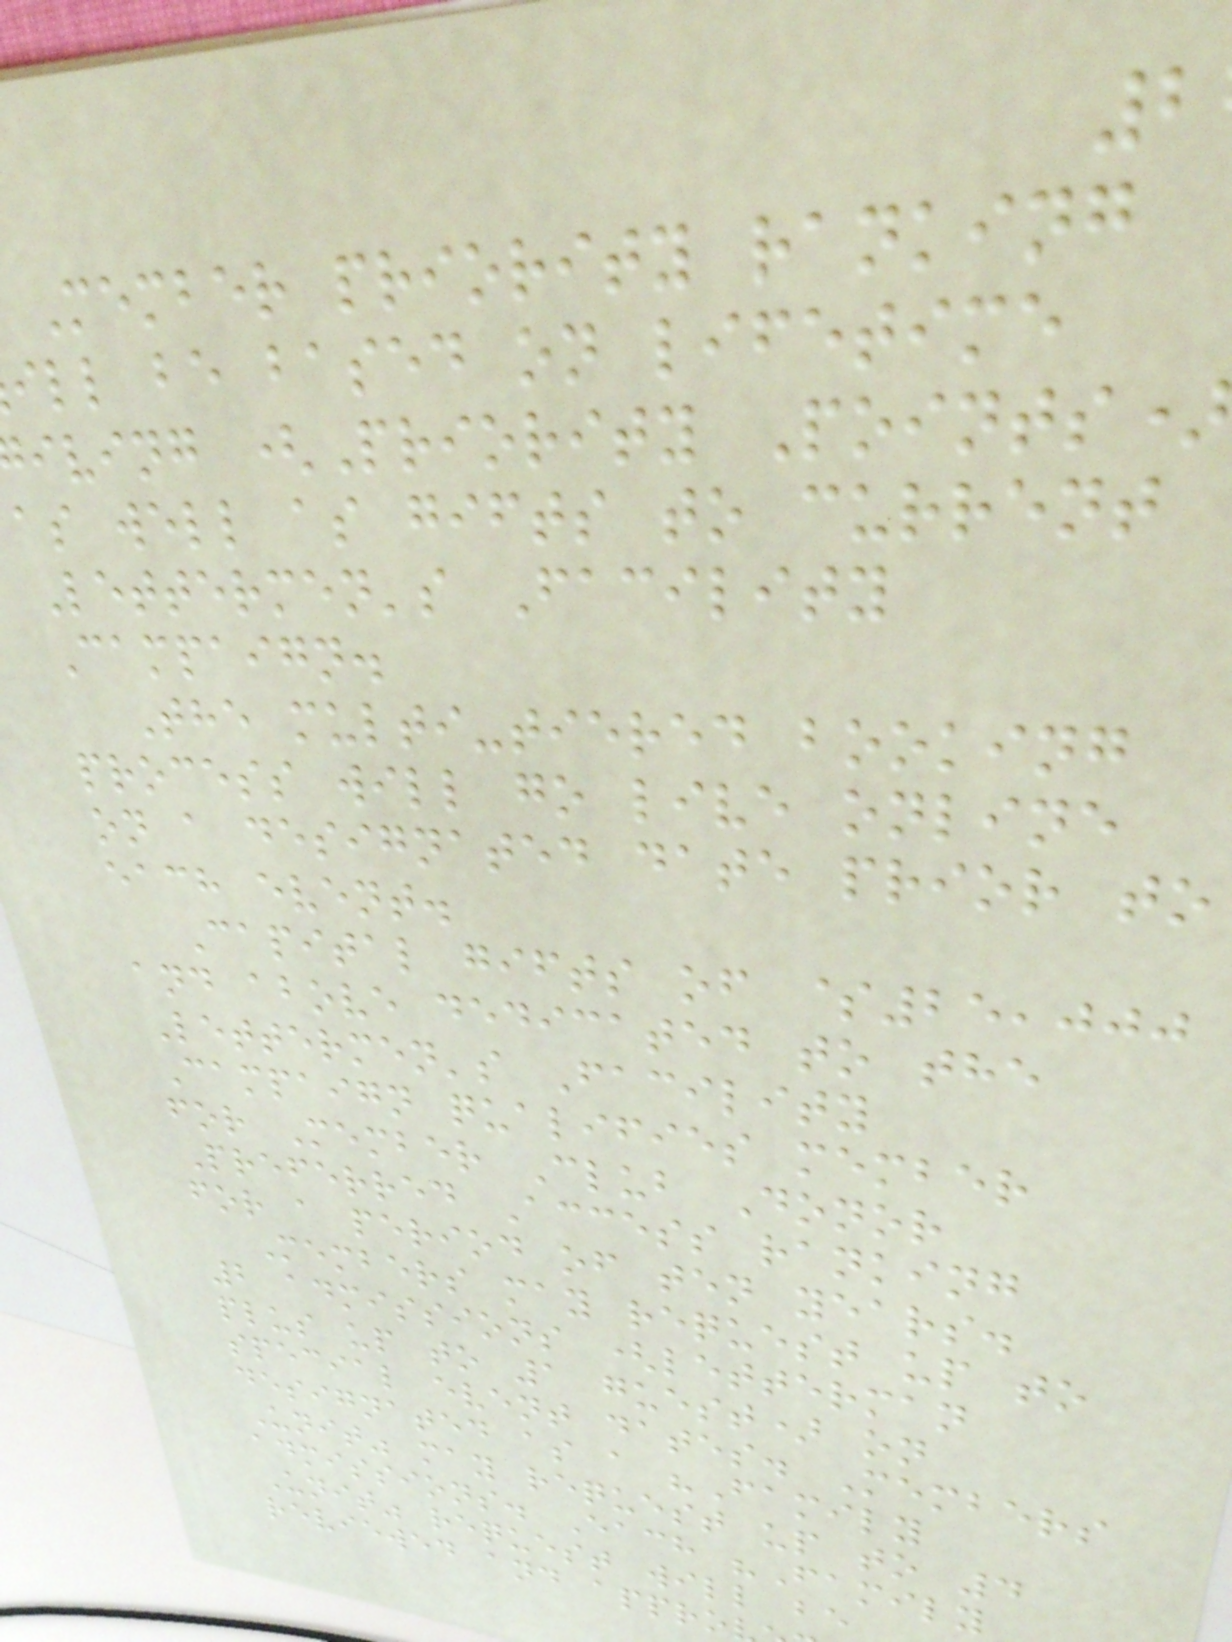Member priority ranking
ill be based on lifetime
iving (Priority Points)
as well as gifts to current
Lettermen's Facility
Campaign.
The multi-tiered booking
process will go live online
on a designated date prior to
each event.
Capital gifts of $25,000
and above dedicated to the
Lettermen's Facility
Campaign qualifies member
for Member Club Donor
Preferred Access ranking
for a period of ten years.
Members may request up to
2 admissions (letterman
plus up to 1 guest) on
special event dates. Members
designated as a "Family
Unit" may request up to 4
admissions. Each "Family
Unit" request will be
reviewed and appro
